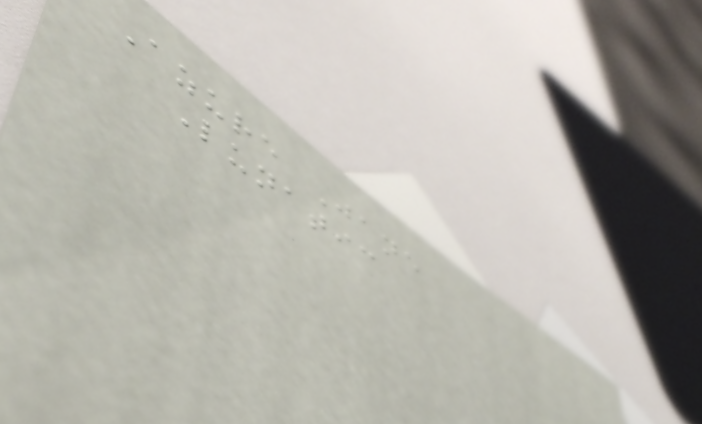Azure Jane
Lunatic
